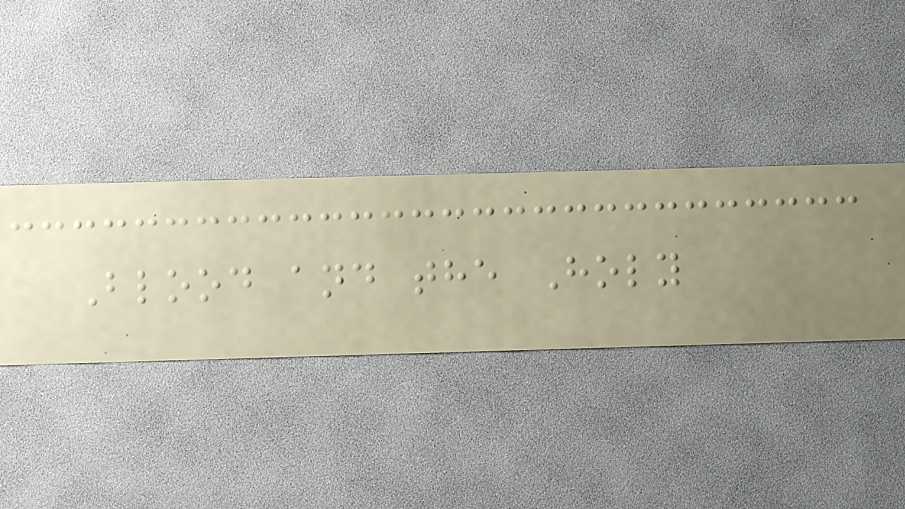Blood and the Holy
